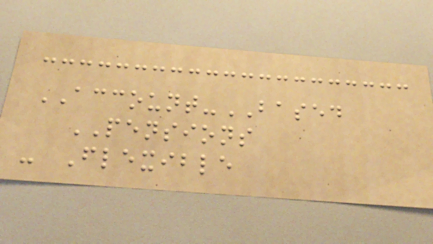ACCOUNT-BASED
PENSIONS
- Flexible
